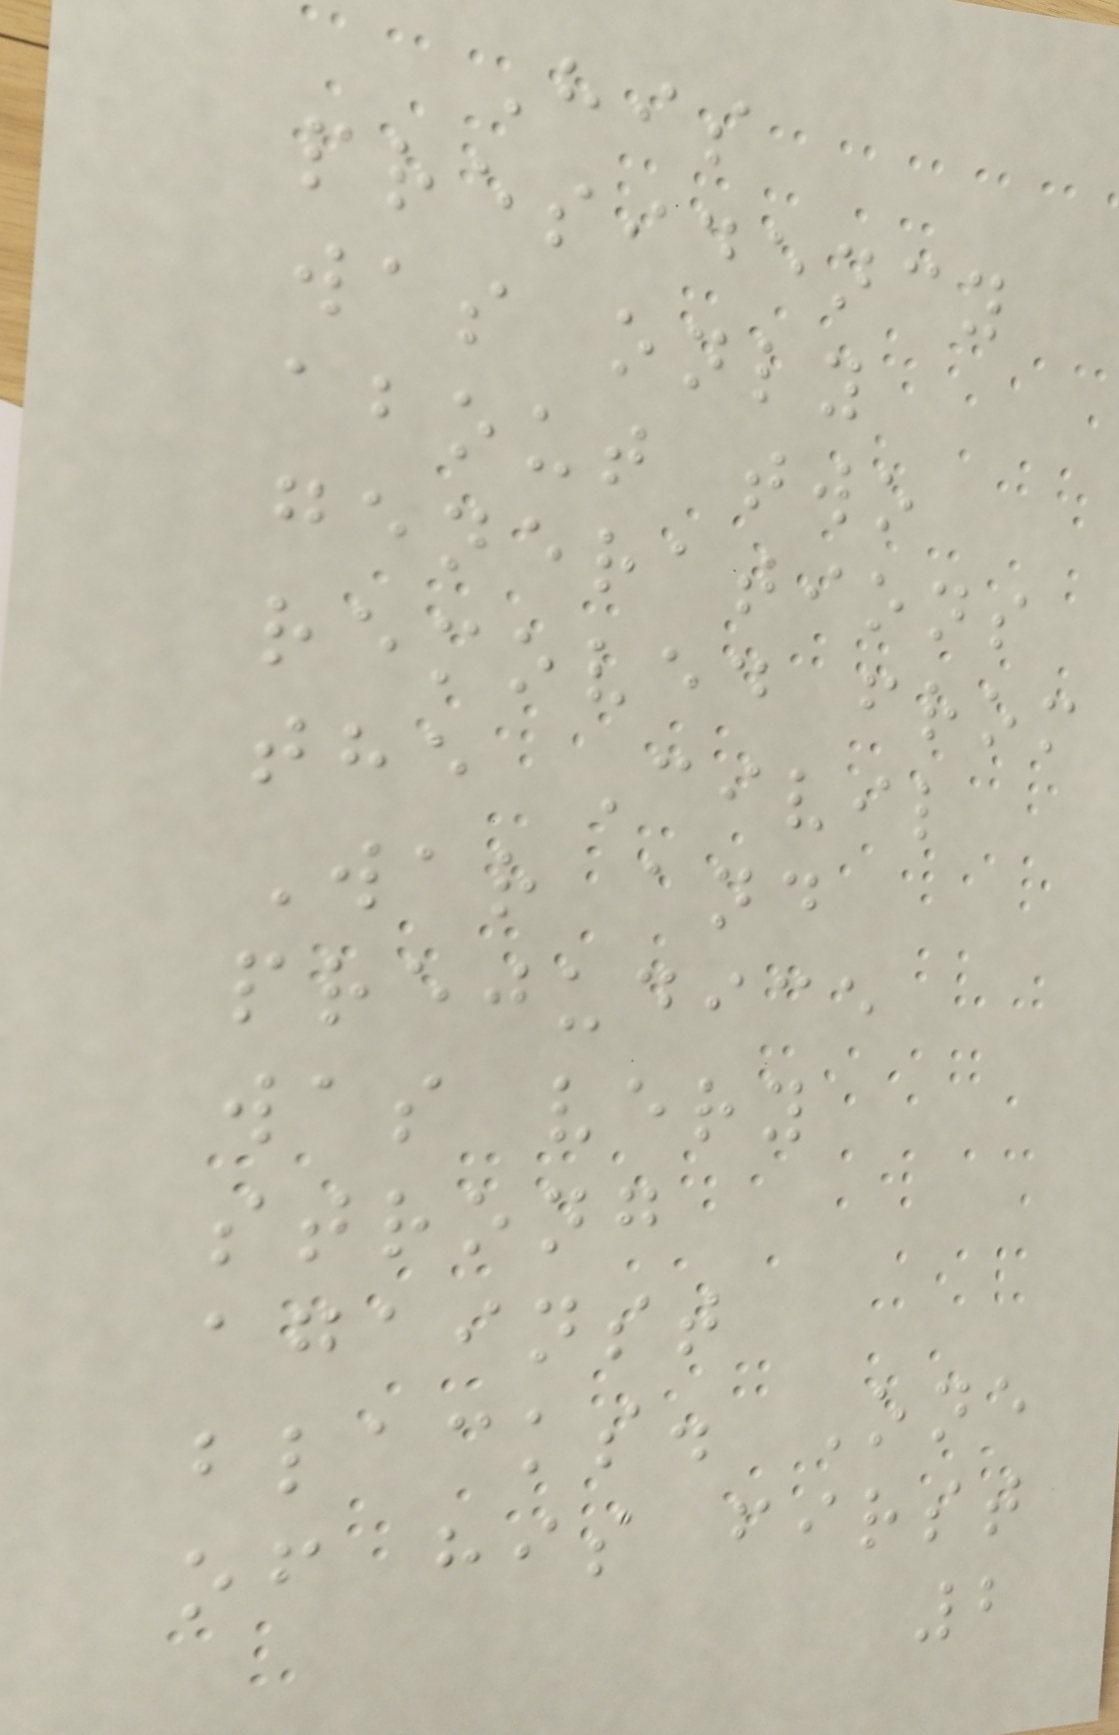His
presidency
was only
about two
generations
removed from
the Civil
War and
prejudice
was very
strong
against
blacks. One
of his first
2
